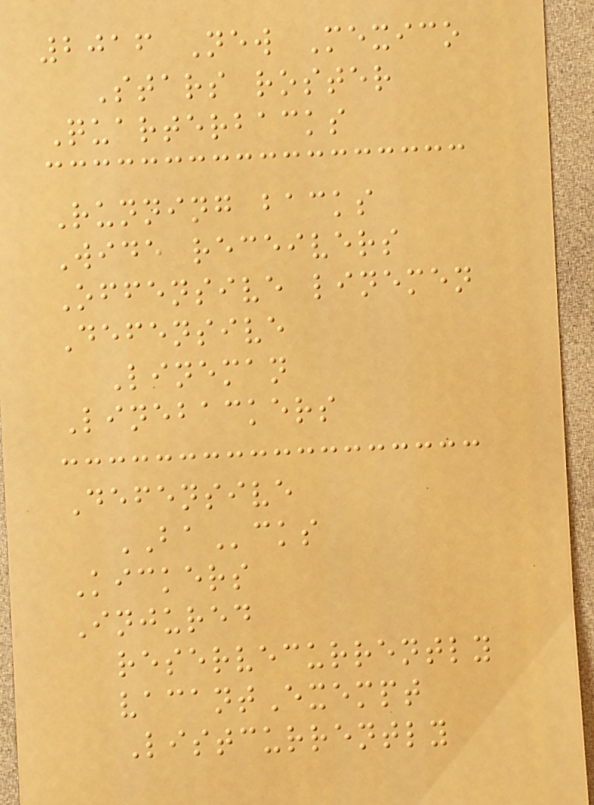2016 New Mexico
Stars roster
Quarterbacks
Running backs
Wide receivers
Offensive linemen
Defensive
Lineman
Linebackers
Defensive
BAcks
Kickers
Injured
reservecurrently
vacantExempt
Listcurrently
